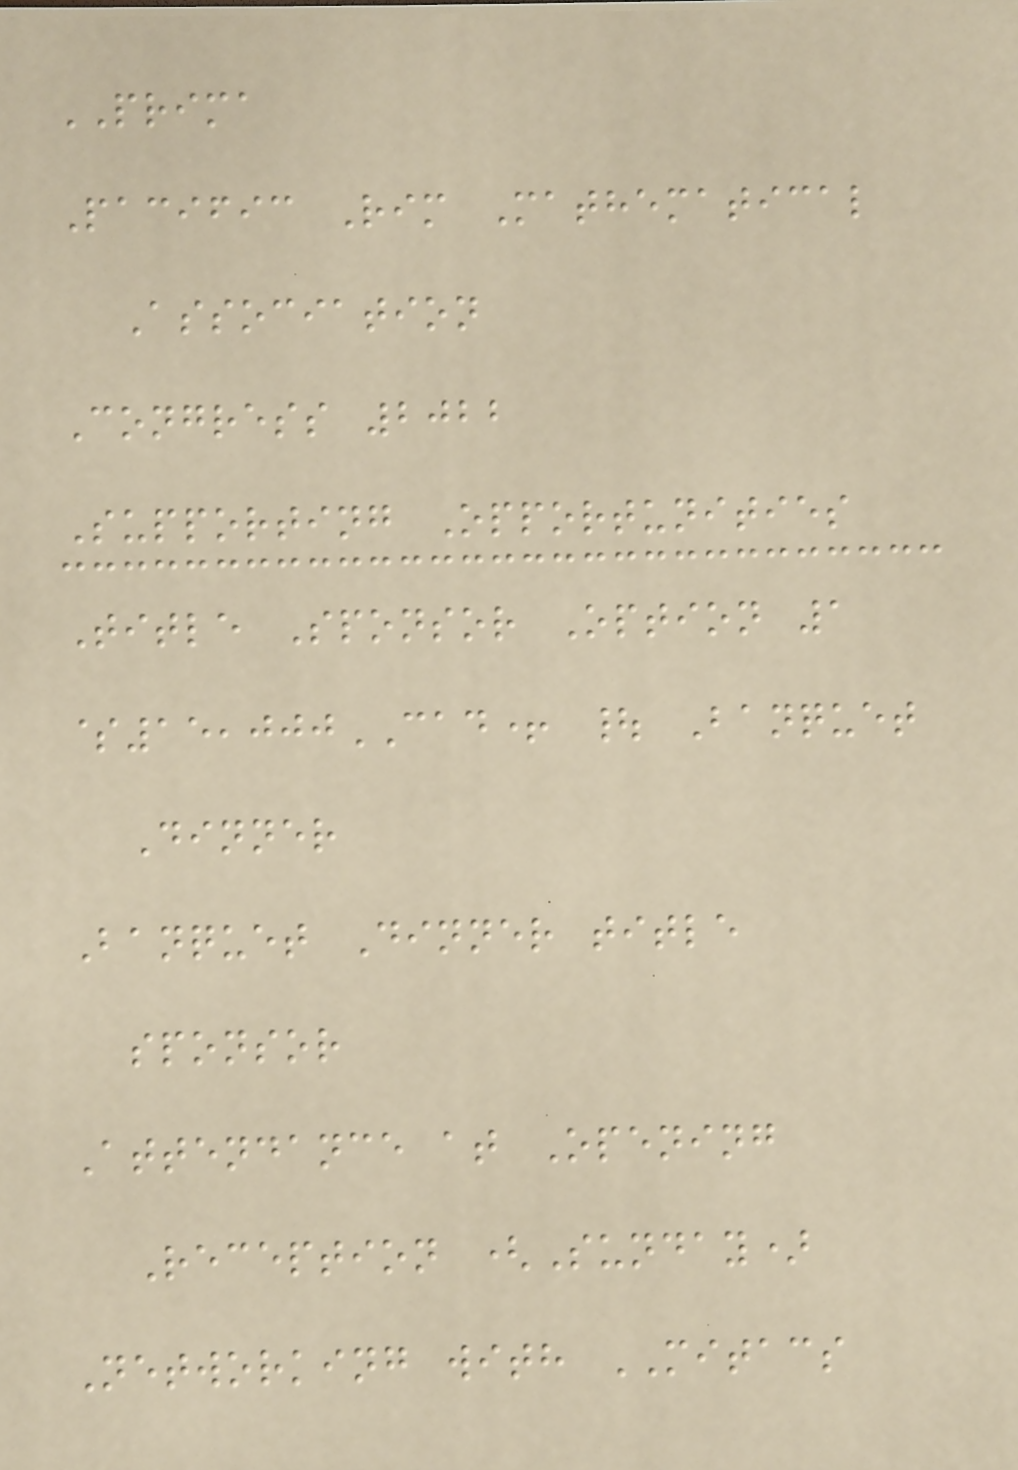PRIMA
Pacific Rim Mathematical
Association
Congress 2022
Supporting Opportunities
Title Sponsor Option 1
$15,000CAD+ | Banquet
Dinner
Banquet Dinner title
sponsor
Attendance at Opening
Reception (Sunday)
Networking with MITACS
